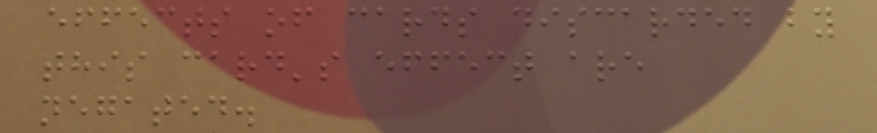effects of cards discarded by
this card's effect are
negated.
